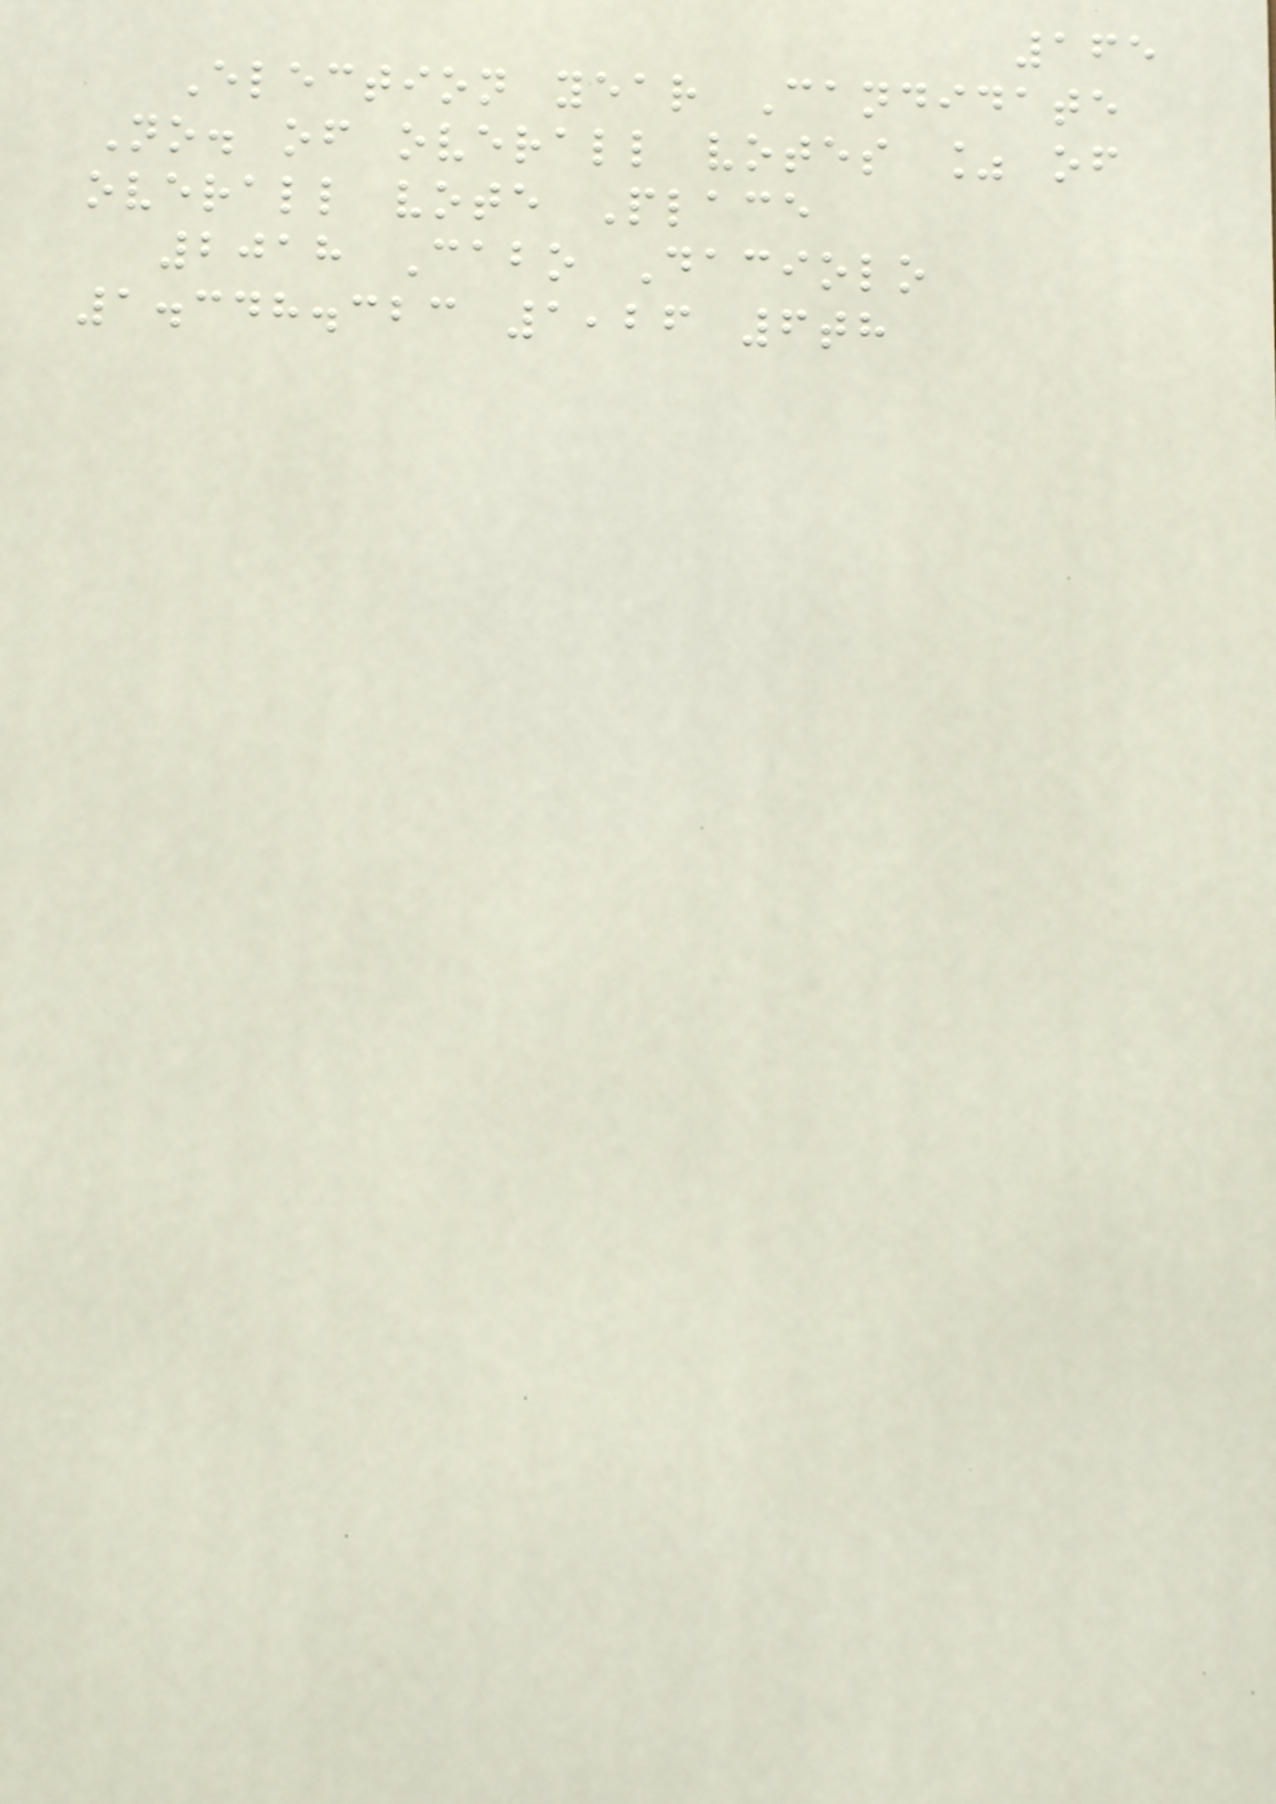165
Election year Candidate
No. of overall votes % of
overall vote Place
2018 Cabo Daciolo
1.348.323 1,26 6th
